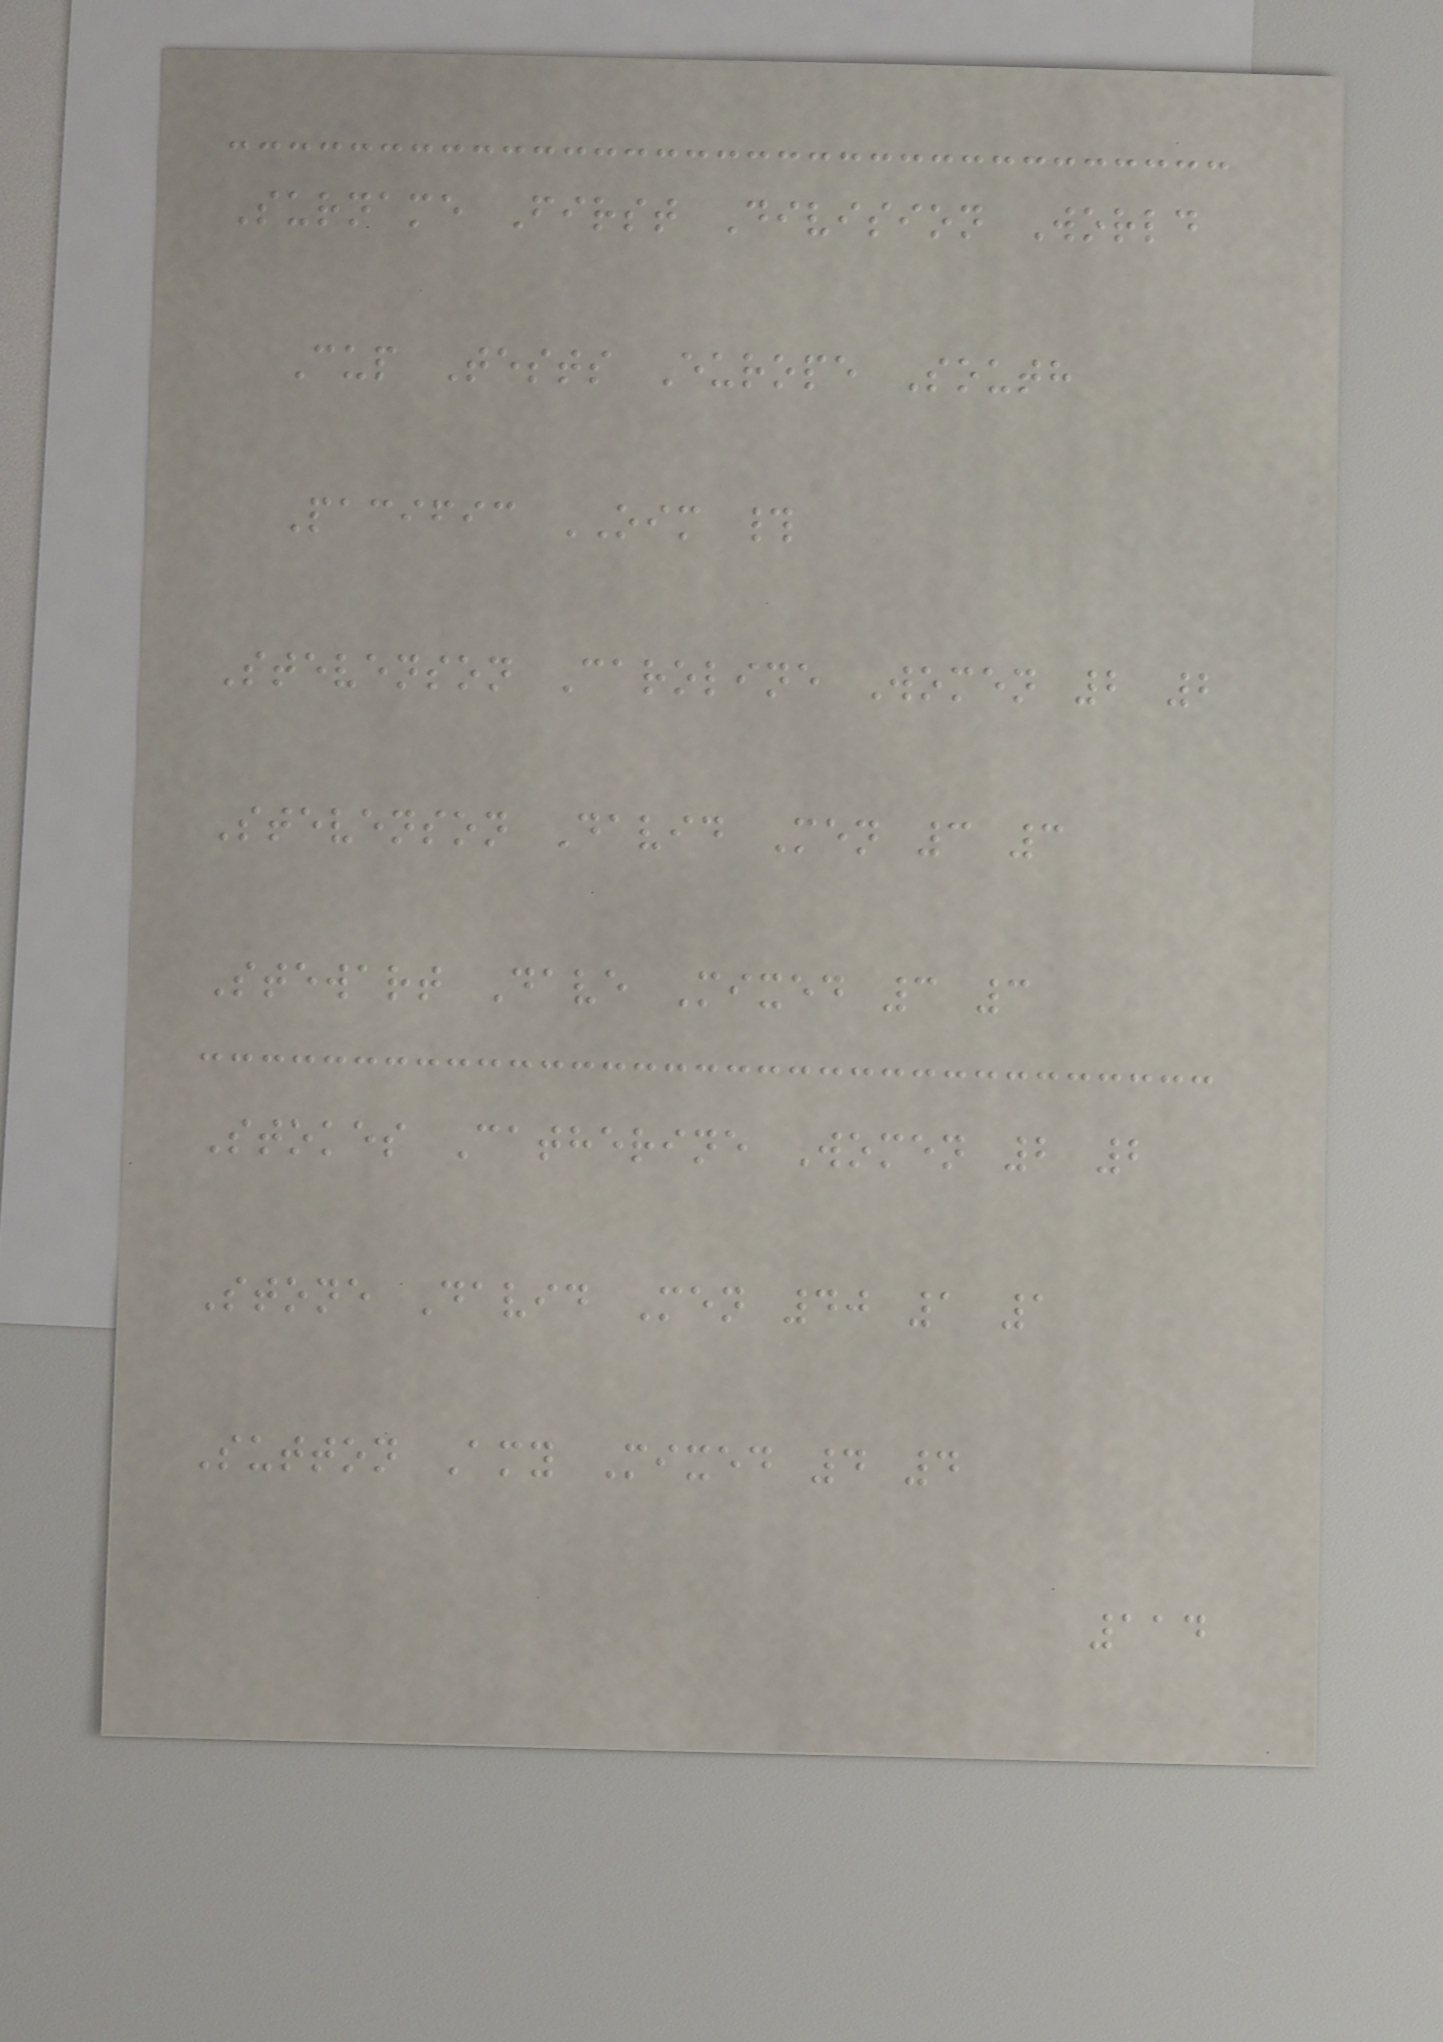Surname First Division World
Cup Tests Europe South
Pacific OIM #
Stevenson Caroline Women 2 2
Stevenson David Men 3 3
Stewart Dave Mixed 3 3
Stokes Catherine Women 2 2
Stone David Men 40 1 1
Sutton Amy Mixed 4 4
114
